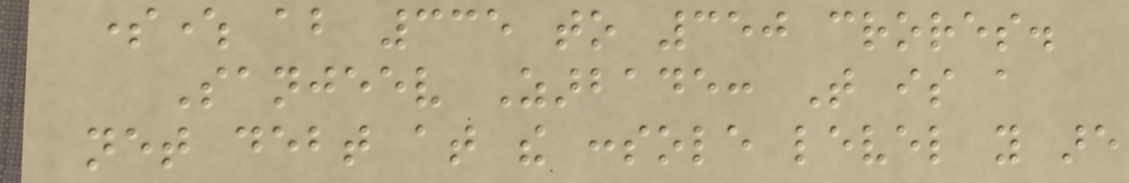somewhere about 335 to 350 crores.
Sanjeev Zarbade: That is a
net debt at the console level you are
